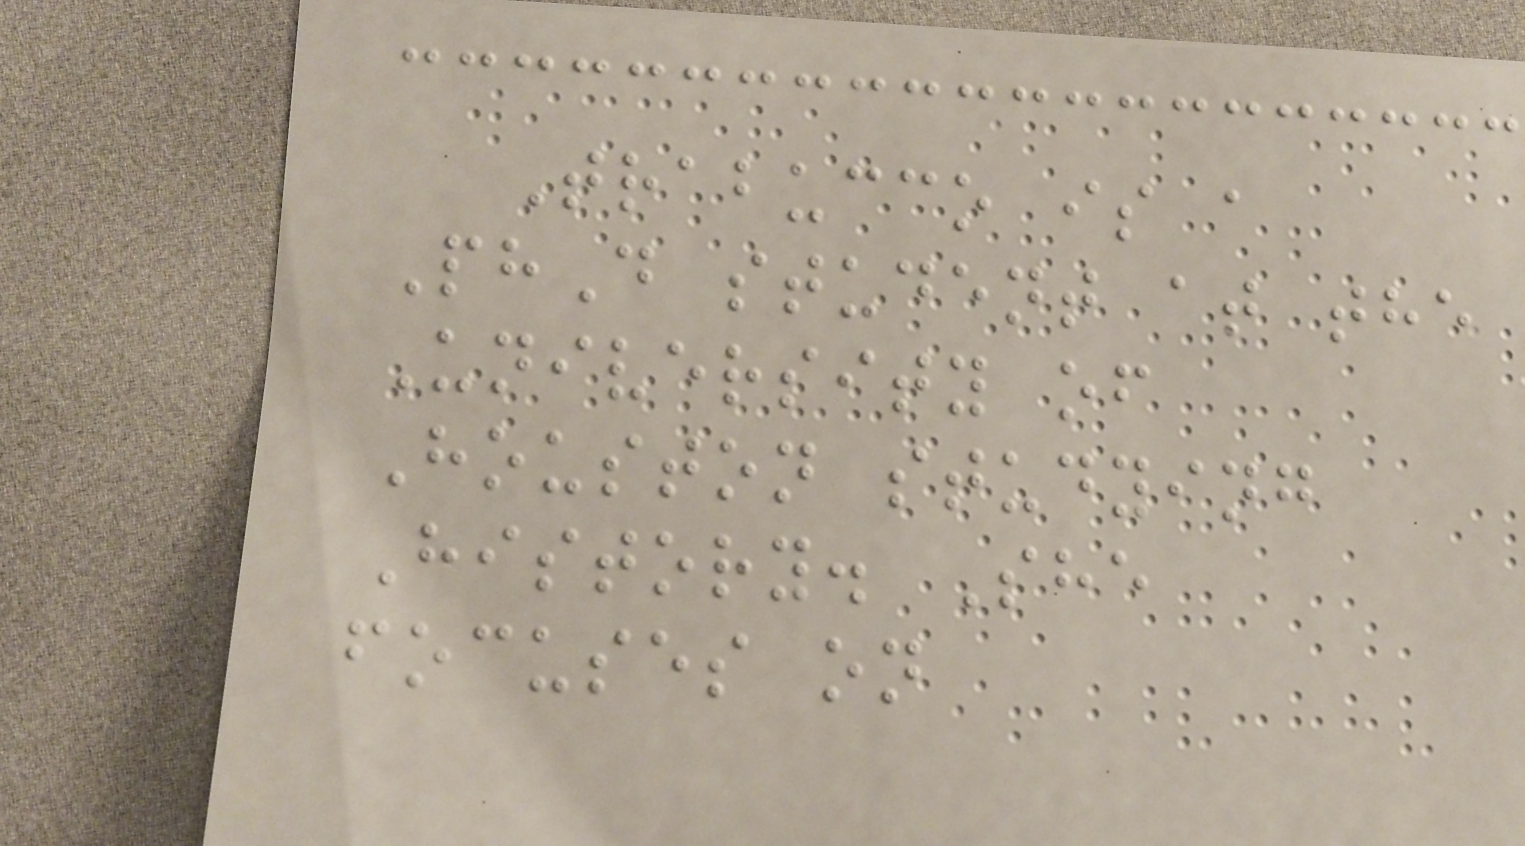Trabucco is a
PhD student at the
University of
Houston studying
History. She
focuses on
